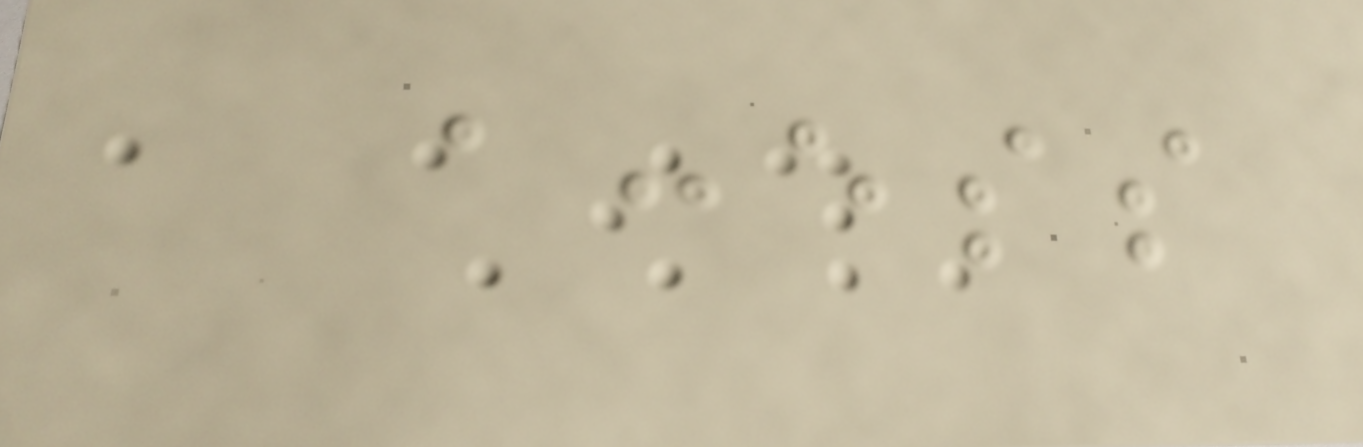access
